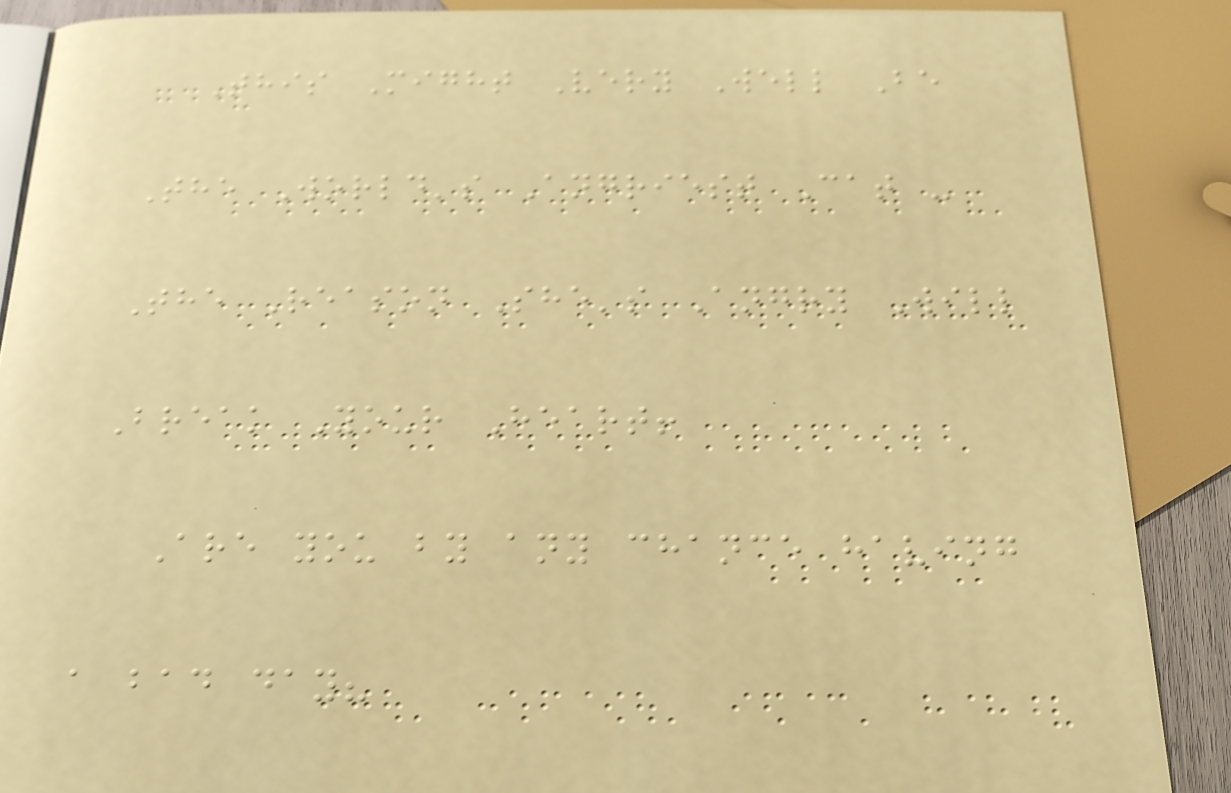This Might Very Well Be
The World's Angriest Cat -
The Reason She's Angry Will
Break Your Heart!
Are you by any chance having
a bad day?
